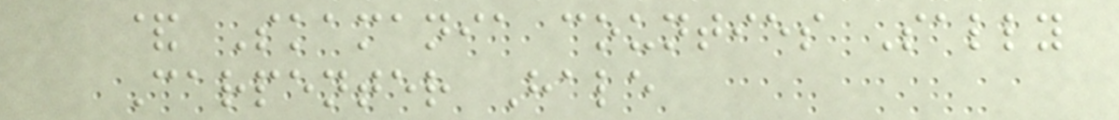& Skamania counties Sally
Carpenter Hale
